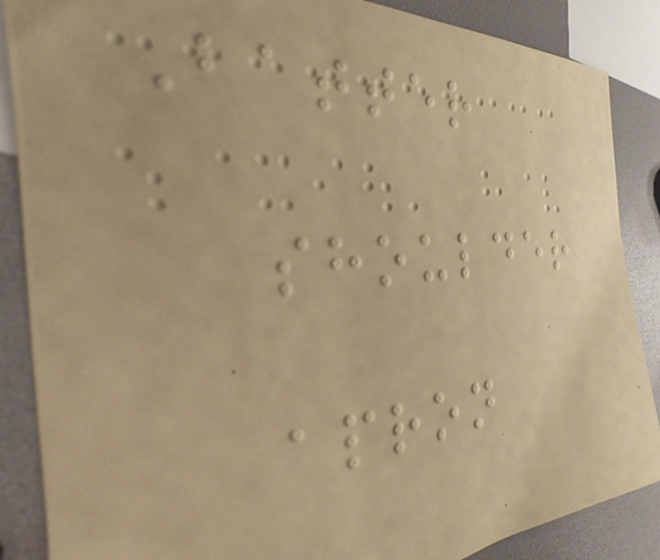Batter
shoulder
apron
